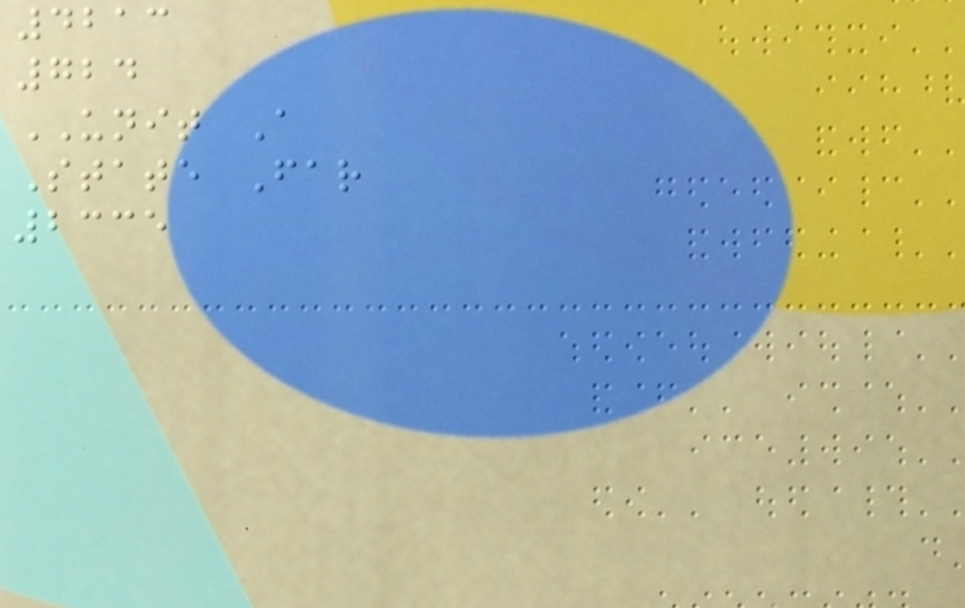4213
724
UNIT A
State Far
2335
